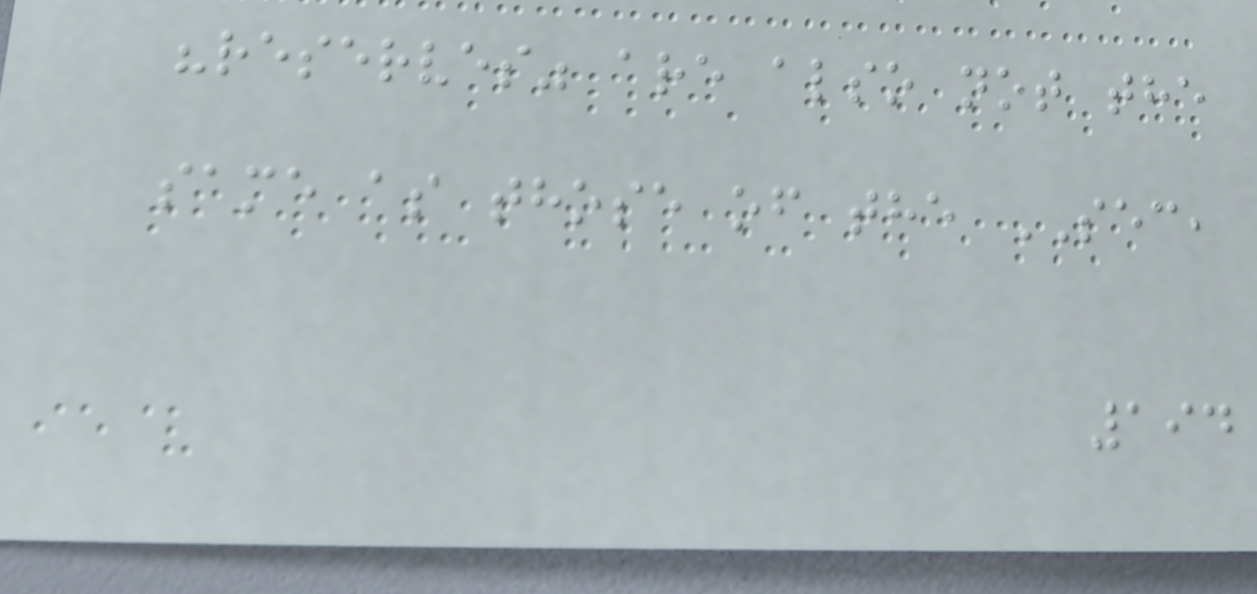"reserves" are also not the
same as those of the SEC,
194
